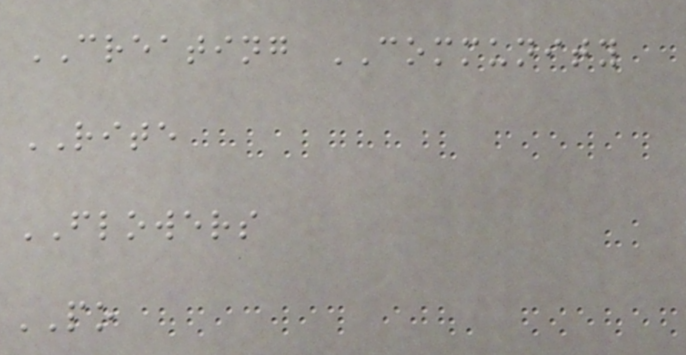CREATING COMMUNITY
RITE
FLOWERS
PO
